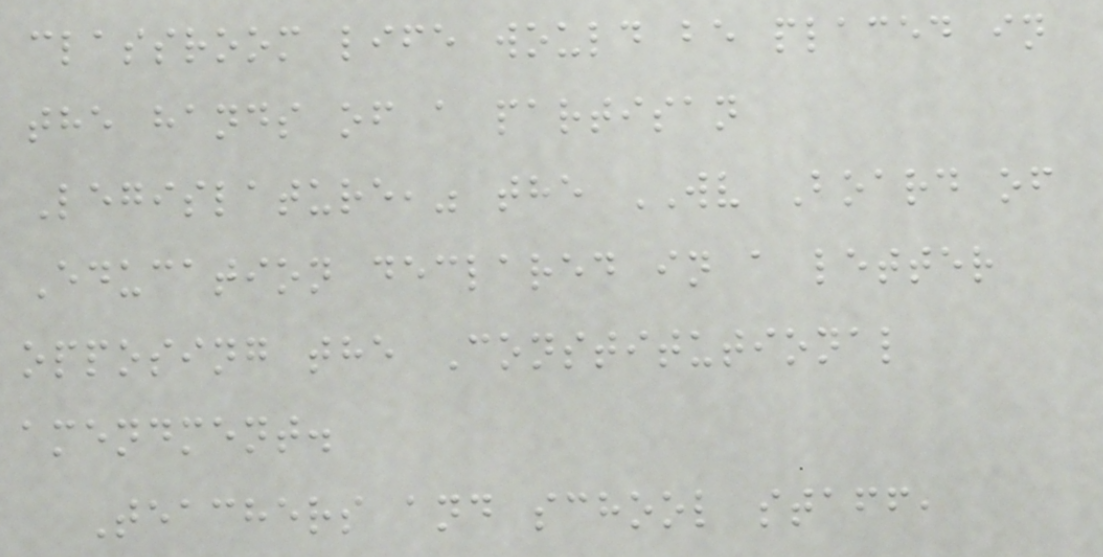classroom life would be placed in
the hands of a partisan
Legislature," the WV Board of
Education declared in a letter
opposing the Constitutional
amendment.
Teachers and school staff,
